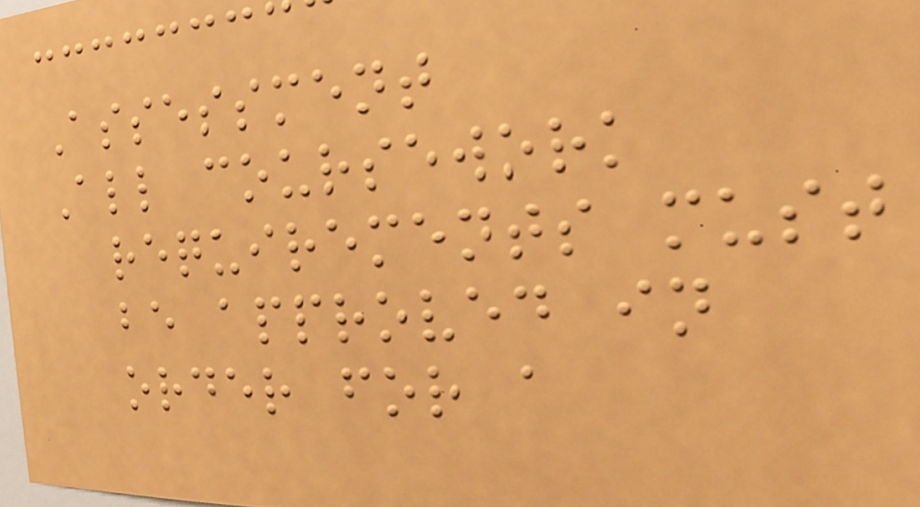Assessment
All coursework
requirements must
be approved in
order for a
